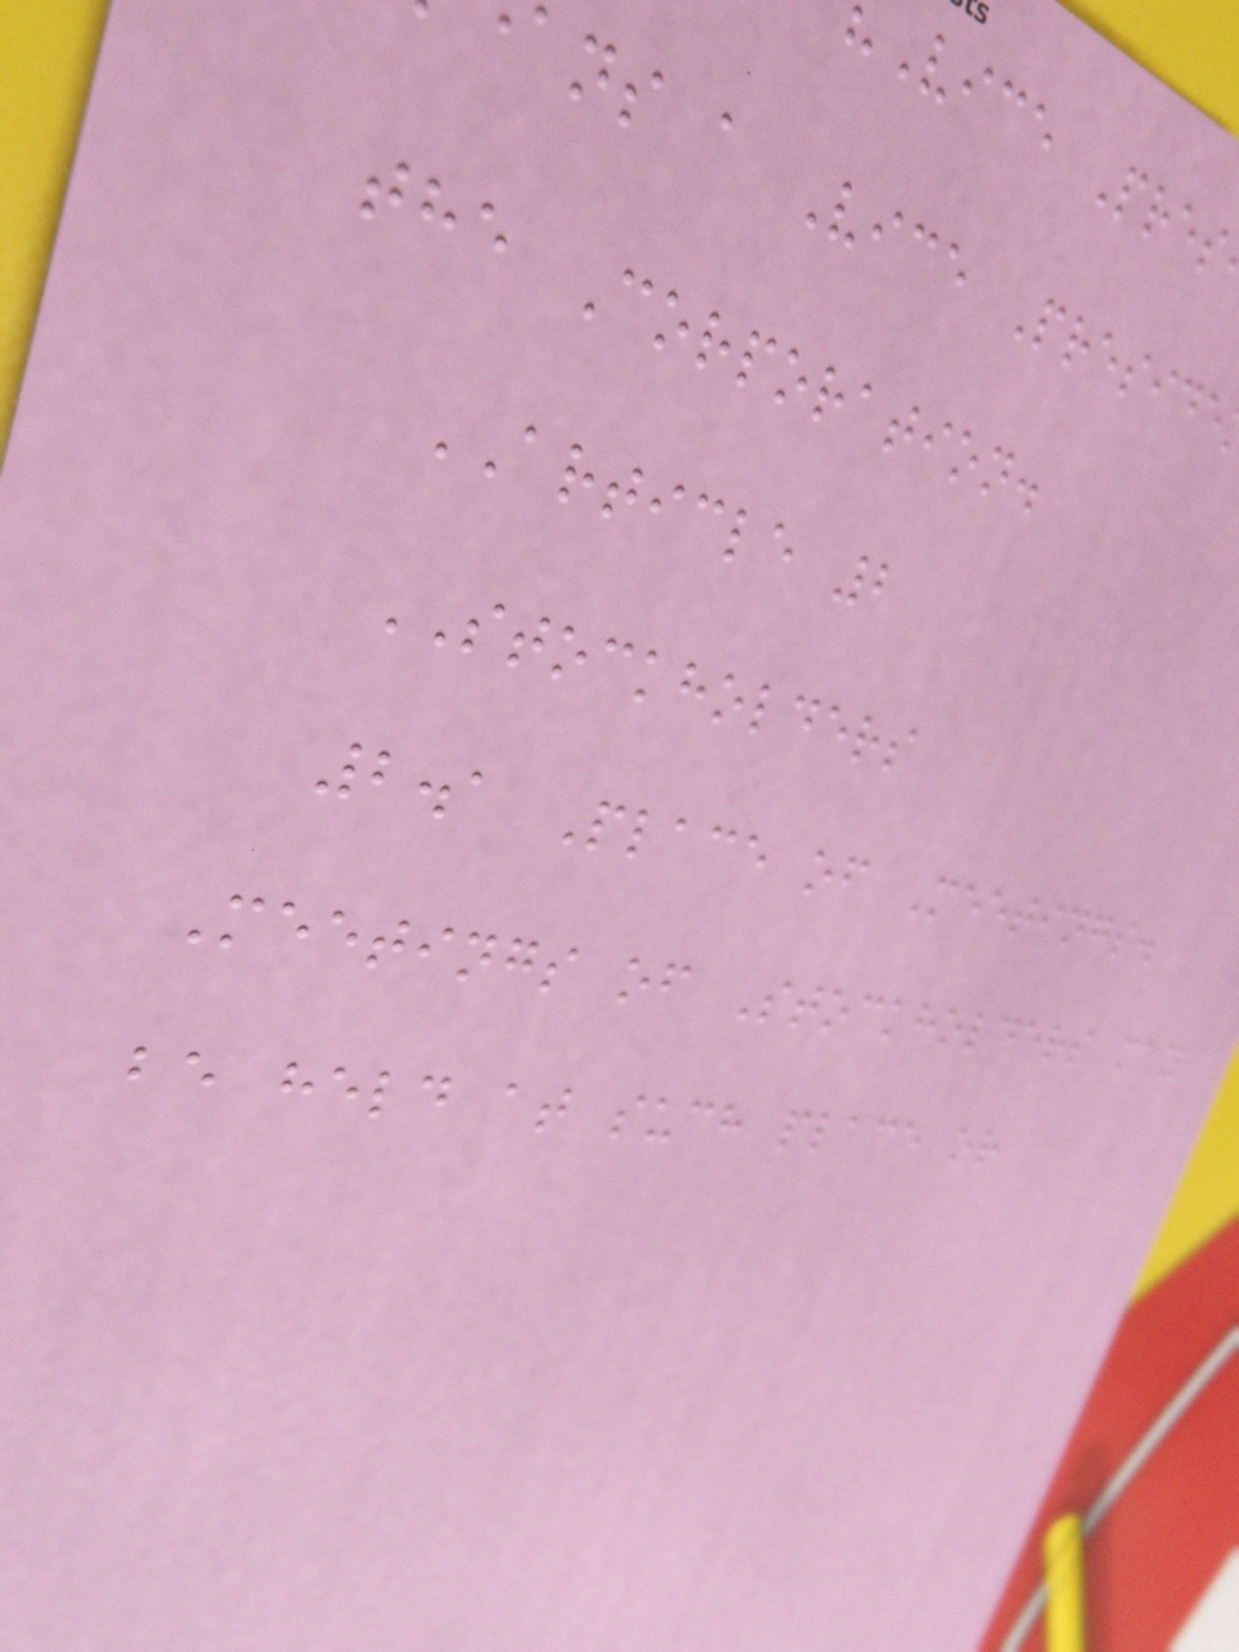Vice Pres
ans a Vice Preside
the Corporation.
ARTICLE 2
STOCKHOLDERS
2.1 Place of Meetings.
Meetings of Stockholders may
be held at such place or
